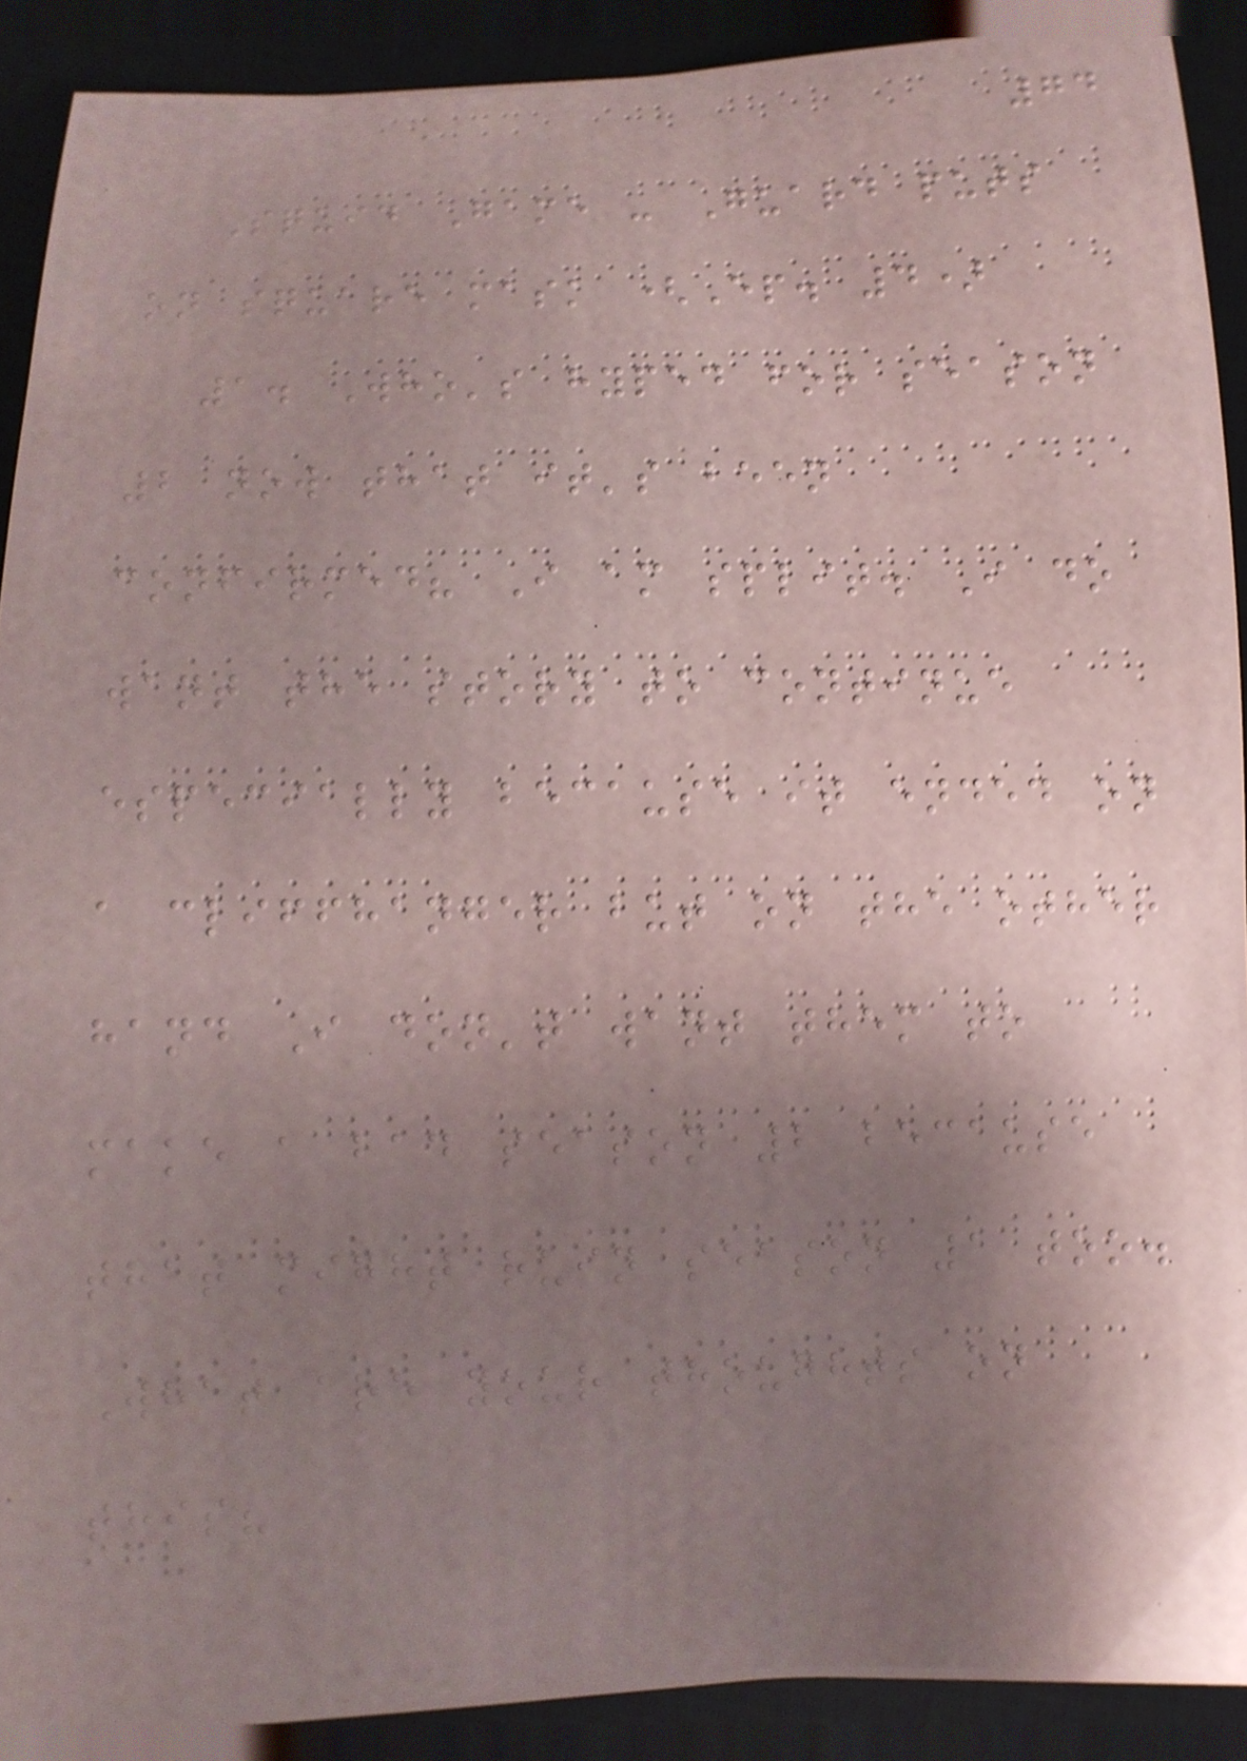74
Squid Game - Guard puts
on square mask (Ep. 4)
1. Who's hyped for season
2 now that it's been
confirmed? I am split. I do
want the story to continue
especially because it ended on
a cliffhanger but on the other
hand I don't want them to
make a bad season 2 because
that might ruin season 1 too.
What are your thoughts on
this?
